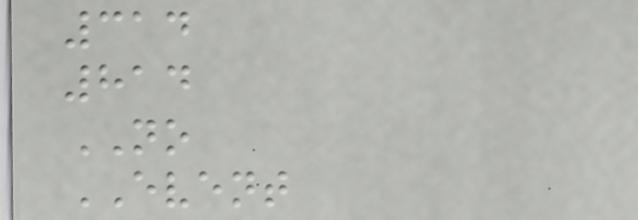314
814
NO
EVENT
